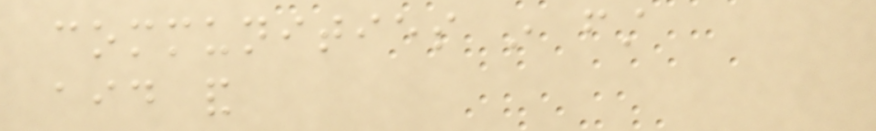communities in first
aid and
